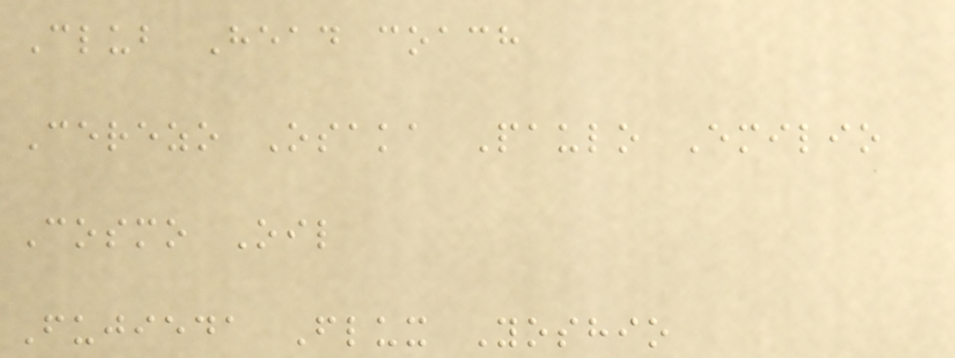Club Head coach
Cerezo Osaka Paulo Emilio
Cosmo Oil
Fujieda Flux Yoshio
